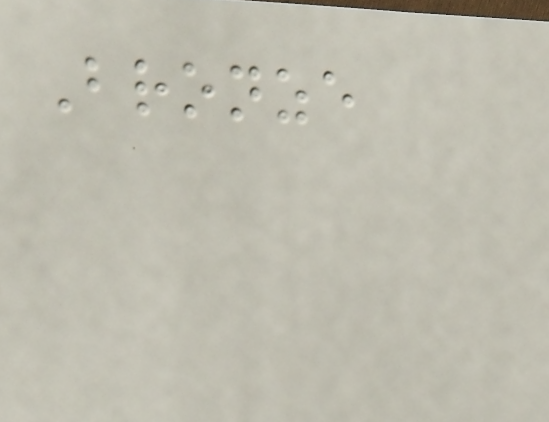Bronze
